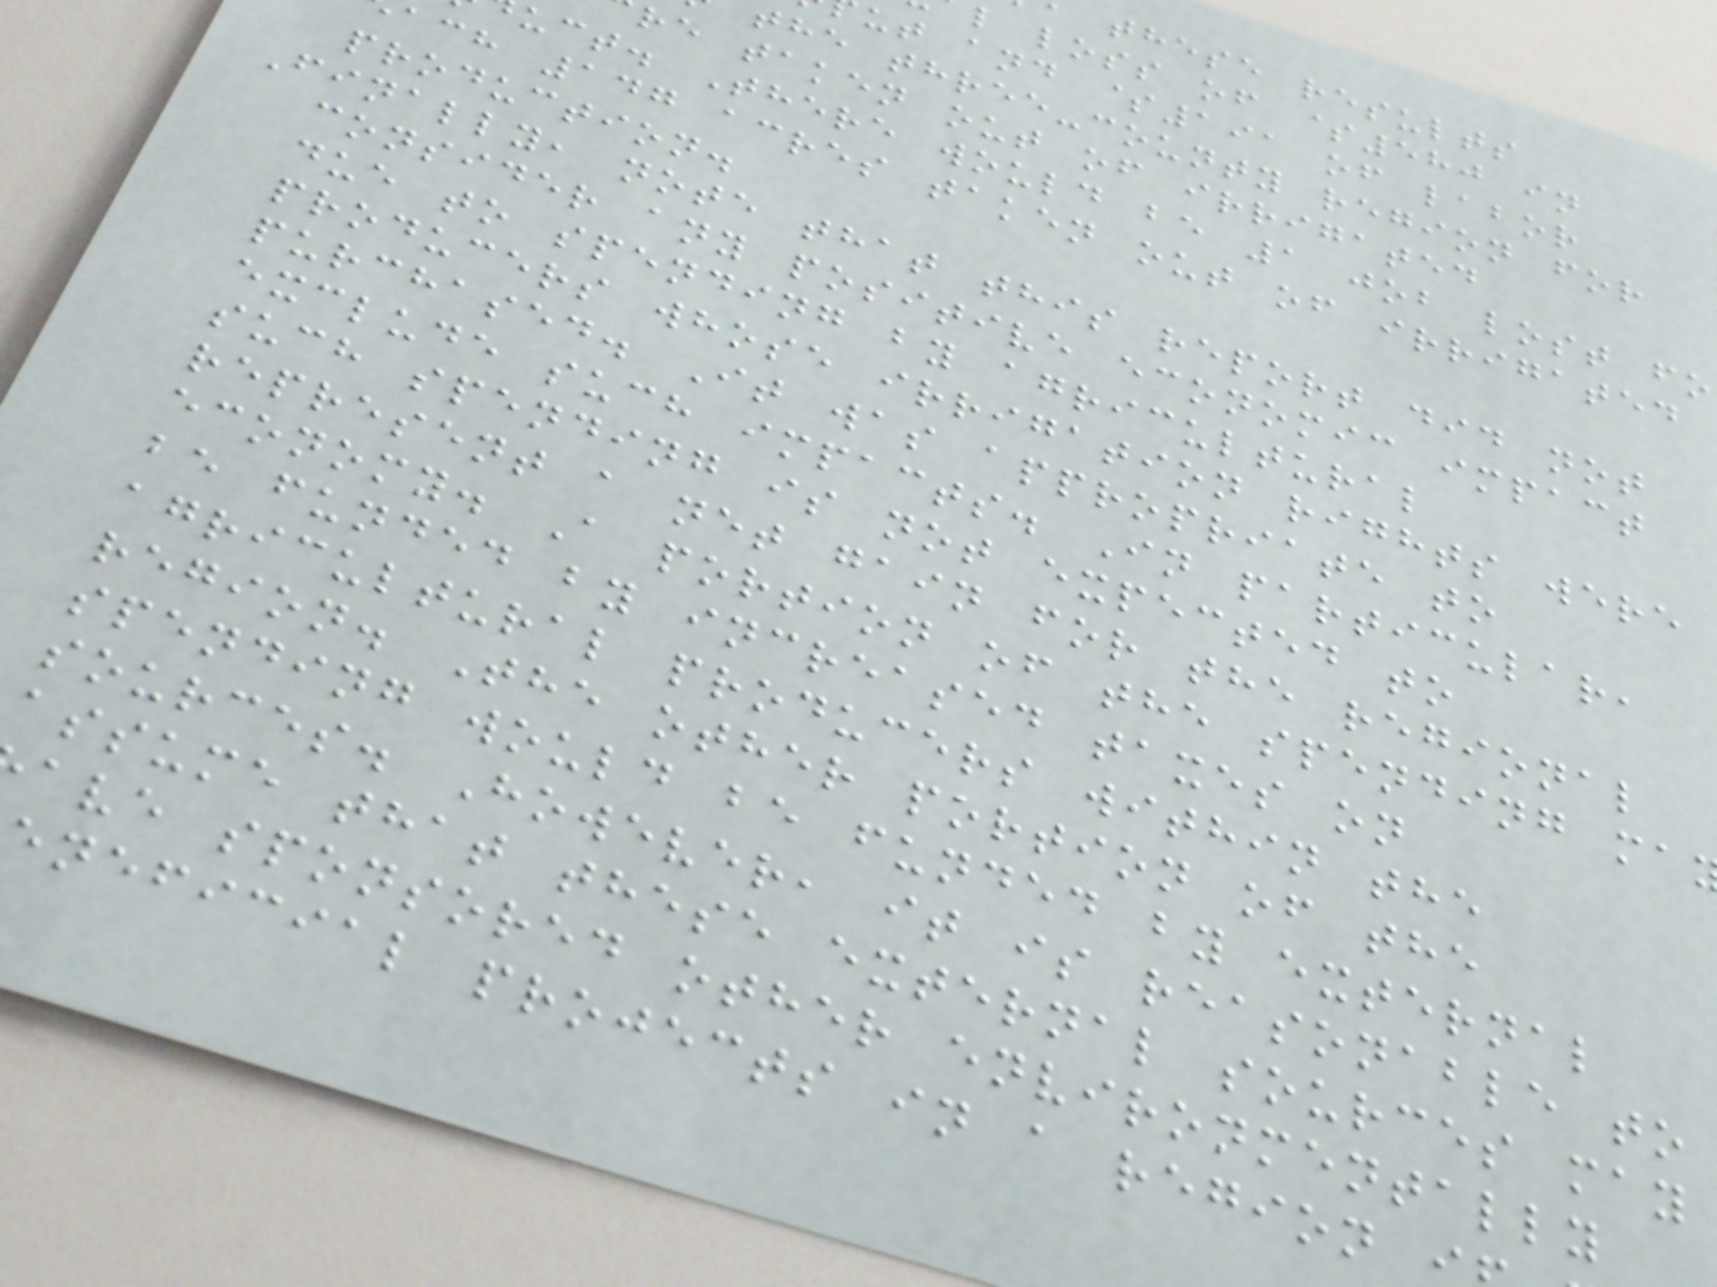these results
l loss of $580 in
ut and $191 of labor
the three-county region for
re taken out of irrigated
uct. There would be 1 job lost fo
ach 147 acres taken out of irrigated
production.
Finally, note that this report did not
consider any positive economic impact
due to spending by agricultural
producers whose irrigation rights were
purchased. It was appropriate to
exclude such impacts. In particular,
such spending is not expected to
represent a net gain for the regional
economy. A portion of the spending ma
be funded by increased taxes on
agricultural producers within the
region. The other portion of the
spending would be funded by external
sources. However, it is reasonable to
assume that these external sources may
ave sponsored other environmentally
eneficial projects in a region
